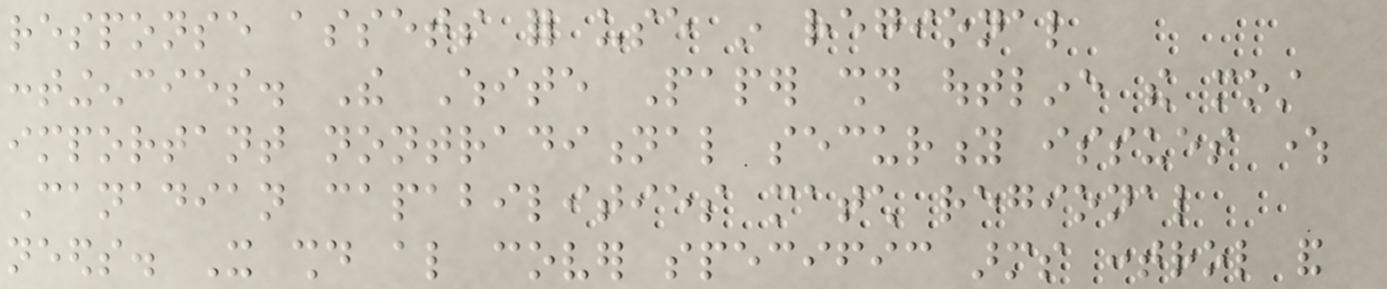response assets for use in regional
contingencies. The White Paper should outline the most
important nontraditional security issues where
Canadian capabilities match regional
needs. It should also cover specific arms control and
